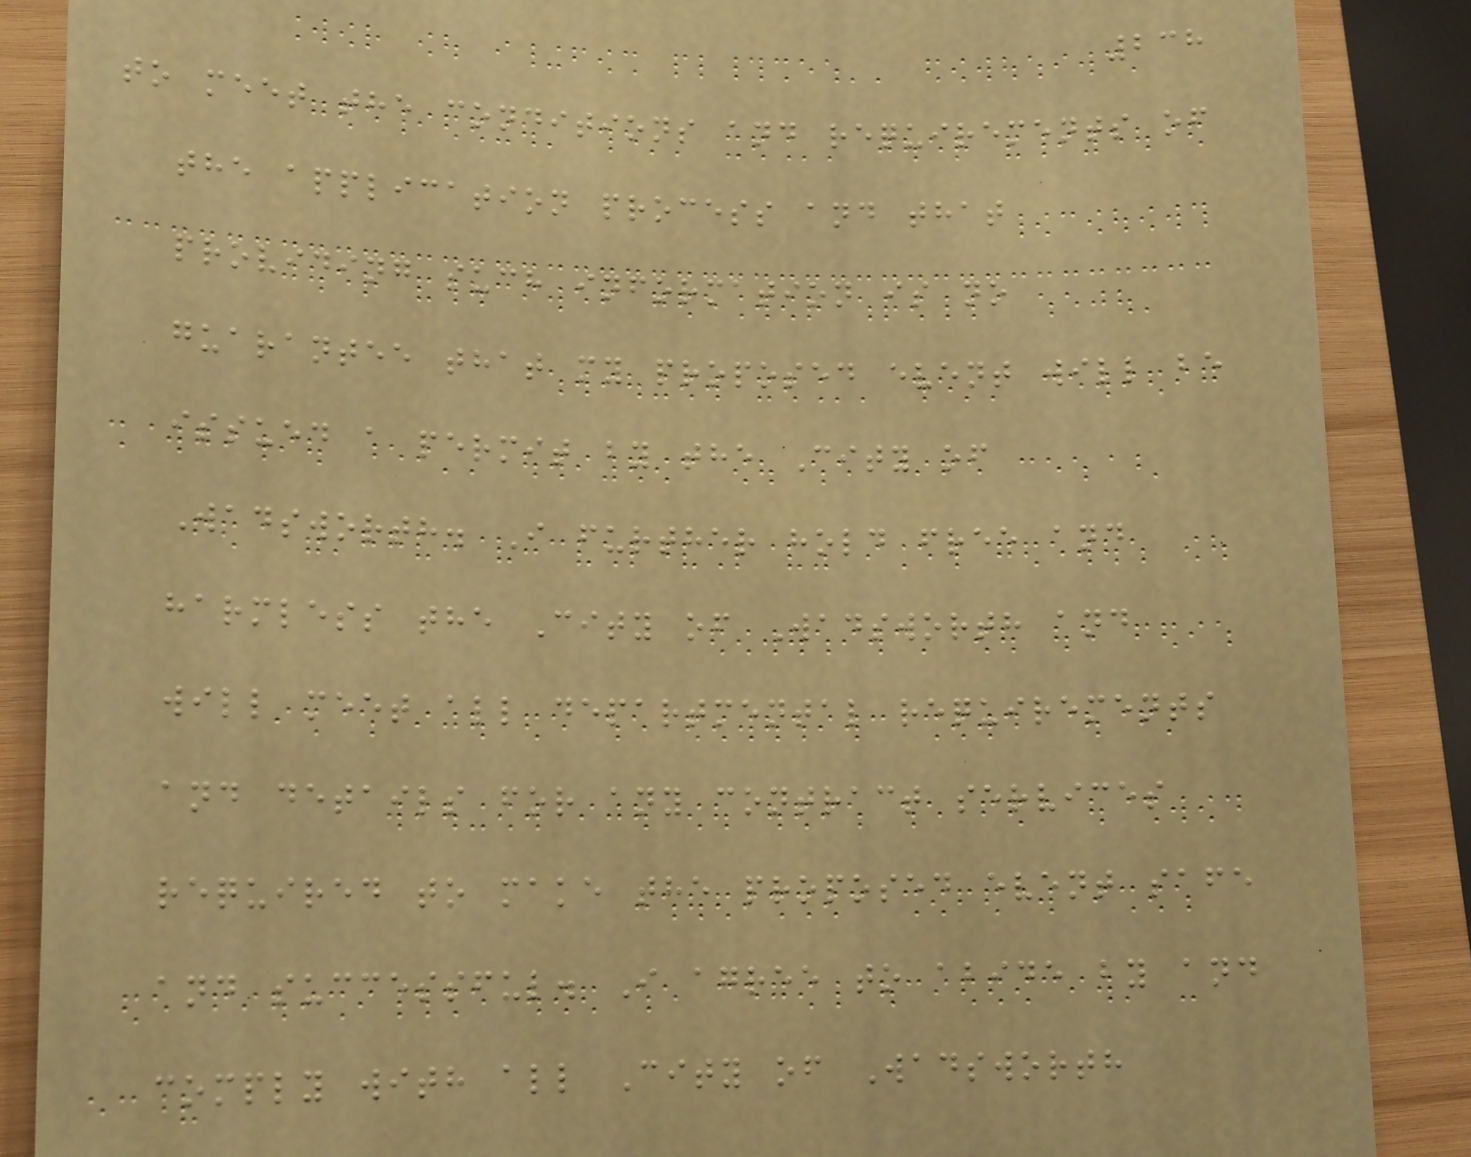238
to meet the conditions and requirements of
the application process and that
providing such information is no
guarantee that my proposed event will be
issued a permit by the City of
Wadsworth. I further hold free and
harmless the City of Wadsworth and
will meet all departmental requirements
and details for any contract services
required to make the proposed event safe
and successful. I agree to abide by and
comply with all City of Wadsworth
